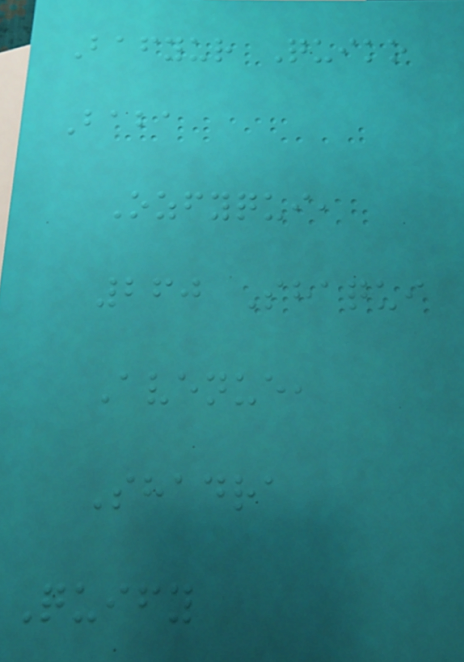Bafyur Quiko
Baba
Ozfyqui,
260 Shaqui
Avenue,
Shadra
Quify
